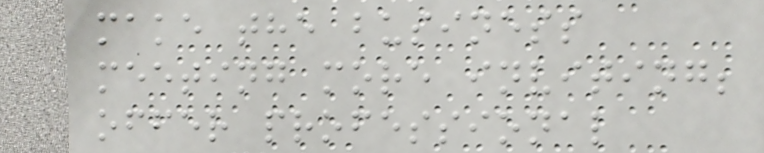make the business
meeting more inviting;
offer professional
